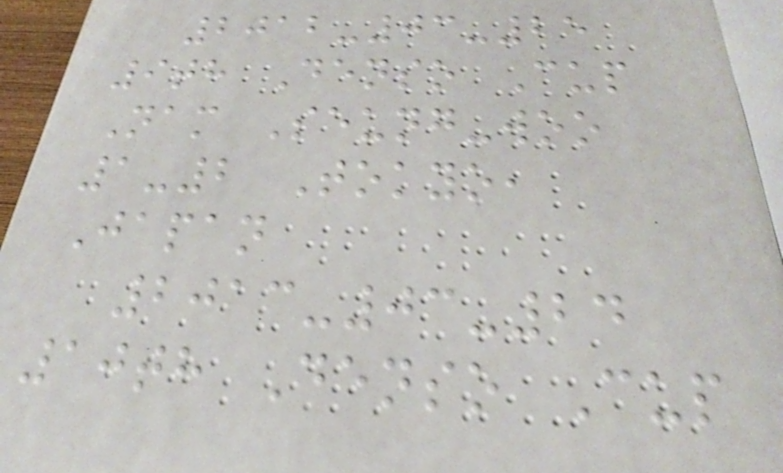2012-03-25
9th Denso Cup
Nam Seung-woo
1-2 Tokyo,
Japan
2013-03-24
10th Denso Cup
